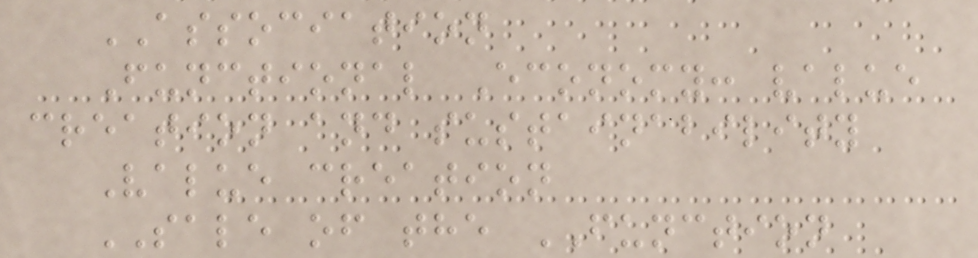ASSOCIATION
Functional Economy: value
creation and sustainability
Value creation
SALE of the FUNCTION
